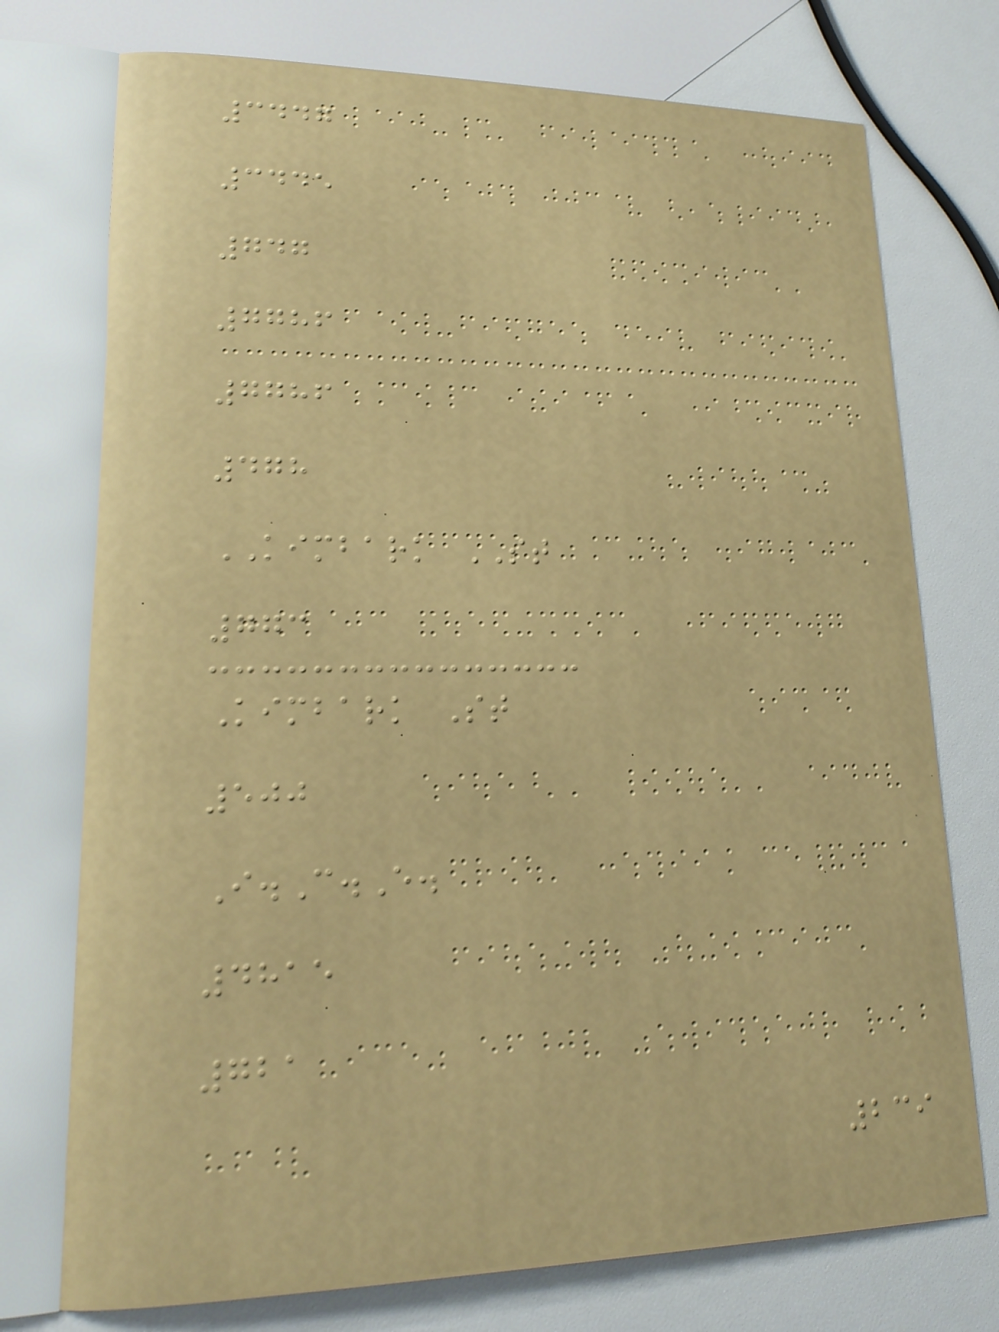3447
3445
747
7786
7786
478
KIMBARK ST
773
Kimbark St
500
I.C.E.
4815
721
239
